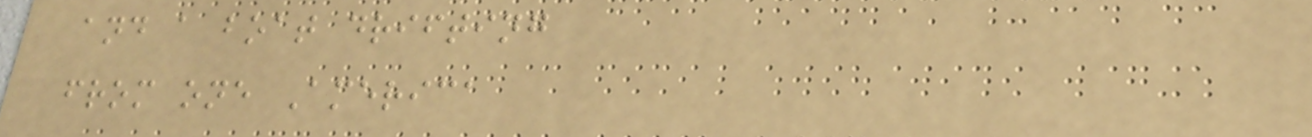and a boat drifting
from one America
